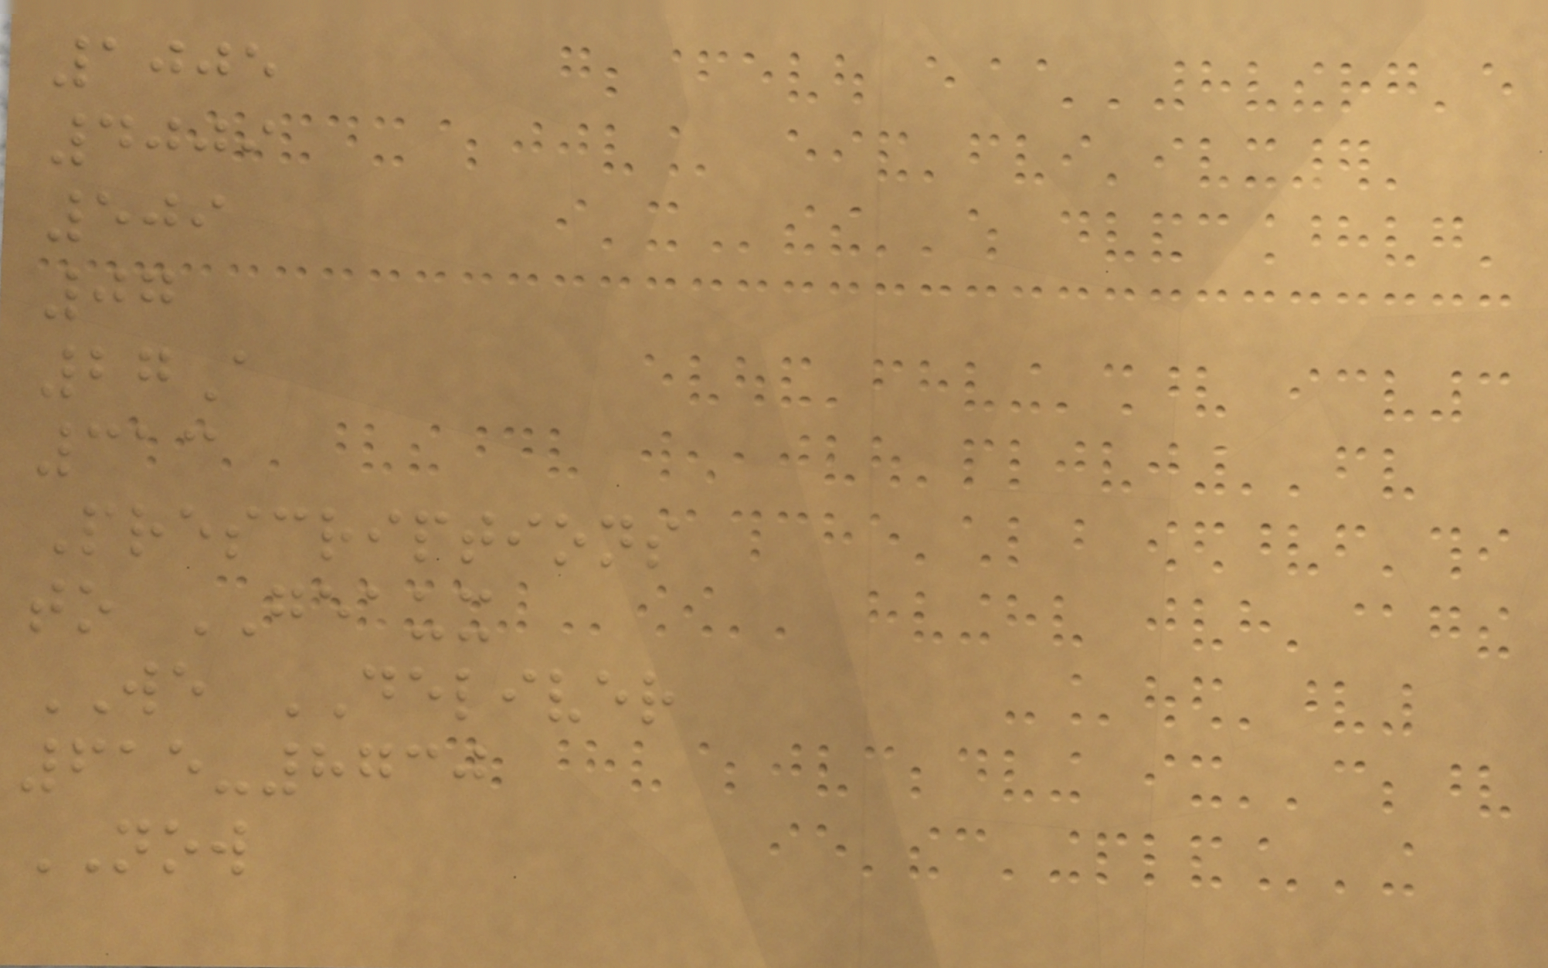1005
4009
509
07
27A
313
Prescriptions
to GEAUX
WE DELIVER
615-8730
NOW
